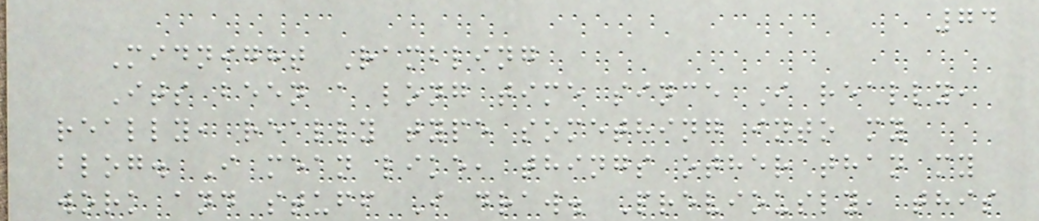74
Midnight Rambling
Its been a long time since I really,
really, really type something into my
blog. I mean like, things other than my
work and stuff I draw. Previously, this
